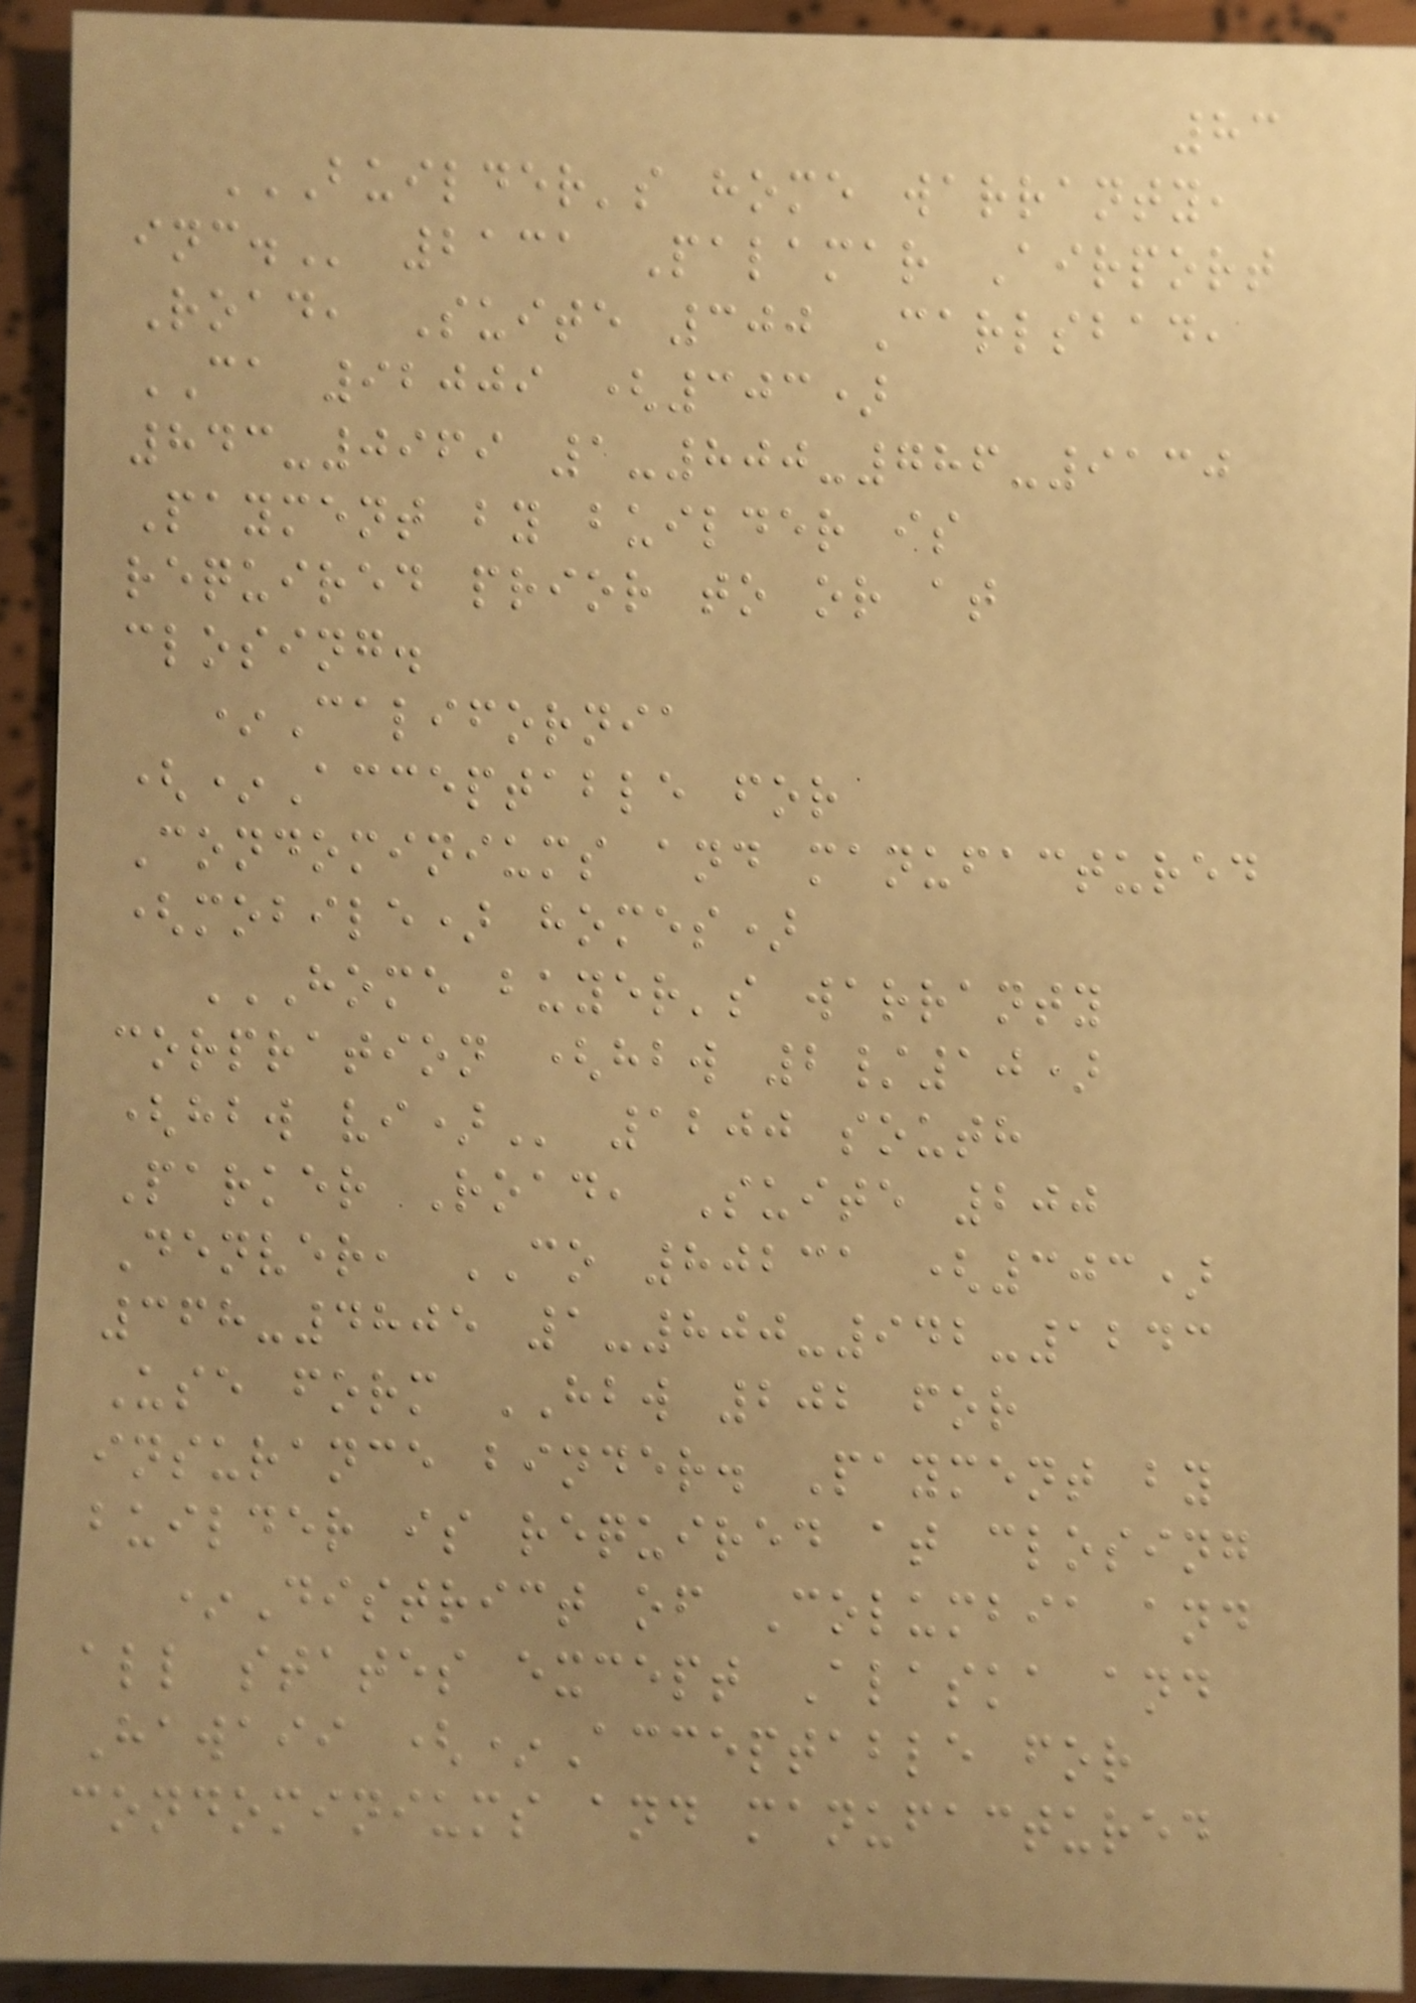83
BUILDER'S HOME WARRANTY,
INC. 2131 Palamar Airport
Road, Suite 300 Carlsbad,
CA 92009 (303)
843-0969 1-800-786-9130
Payment by builder is
required prior to or at
closing.
*California
(*Acceptable for
Condominiums and manufactured
(mobile) homes)
HOME BUYER'S WARRANTY
CORPRATION (HBW 2/10)
(HBW VI) 1200 south
Parker Road, Suite 200
Denver, CO 80231 (303)
368-4805 1-800-942-1243
Use form HBW 202 for
insurance binder. Payment by
builder is required at closing
*District of Columbia and
all states except Alaska and
Hawaii (*Acceptable for
condominiums and manufactured
